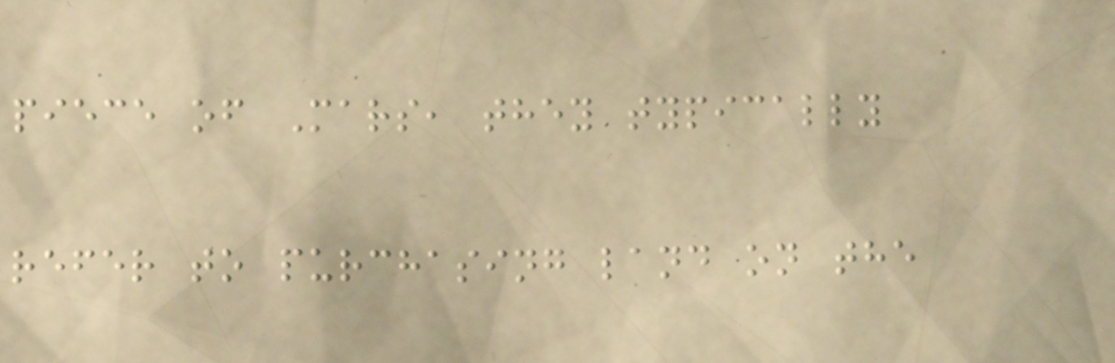piece of Mars, they typically
refer to purchasing land on the
